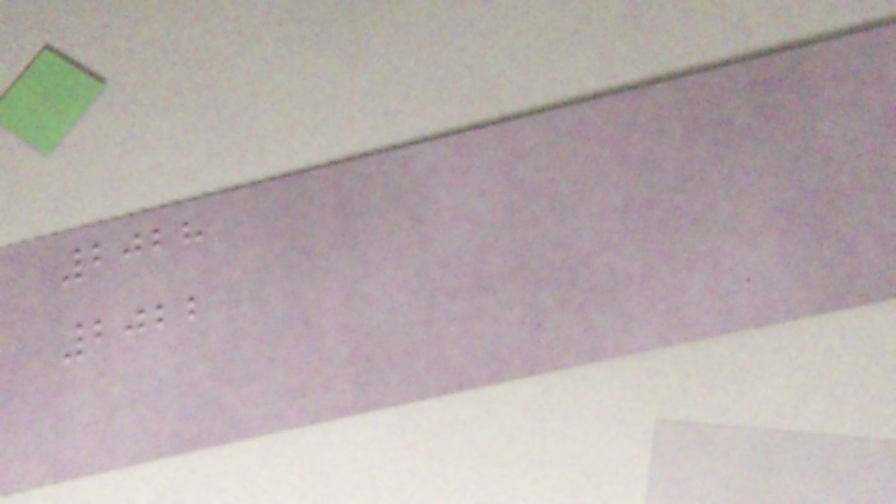2028
2022
